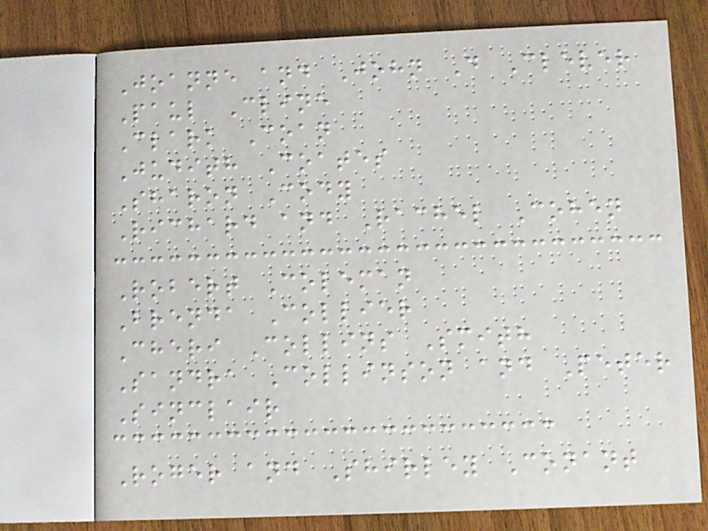Joanne and John D Clever
Paul Cline
Clark Coan
Judith Coates
Sharon Cody
Richard and Rachel Cohen
Robert Coleman
Brenda Collier
Cheri Collins Smith
Sandra Collinson and Peter
Sinclair
Roger and Shirley Conant
